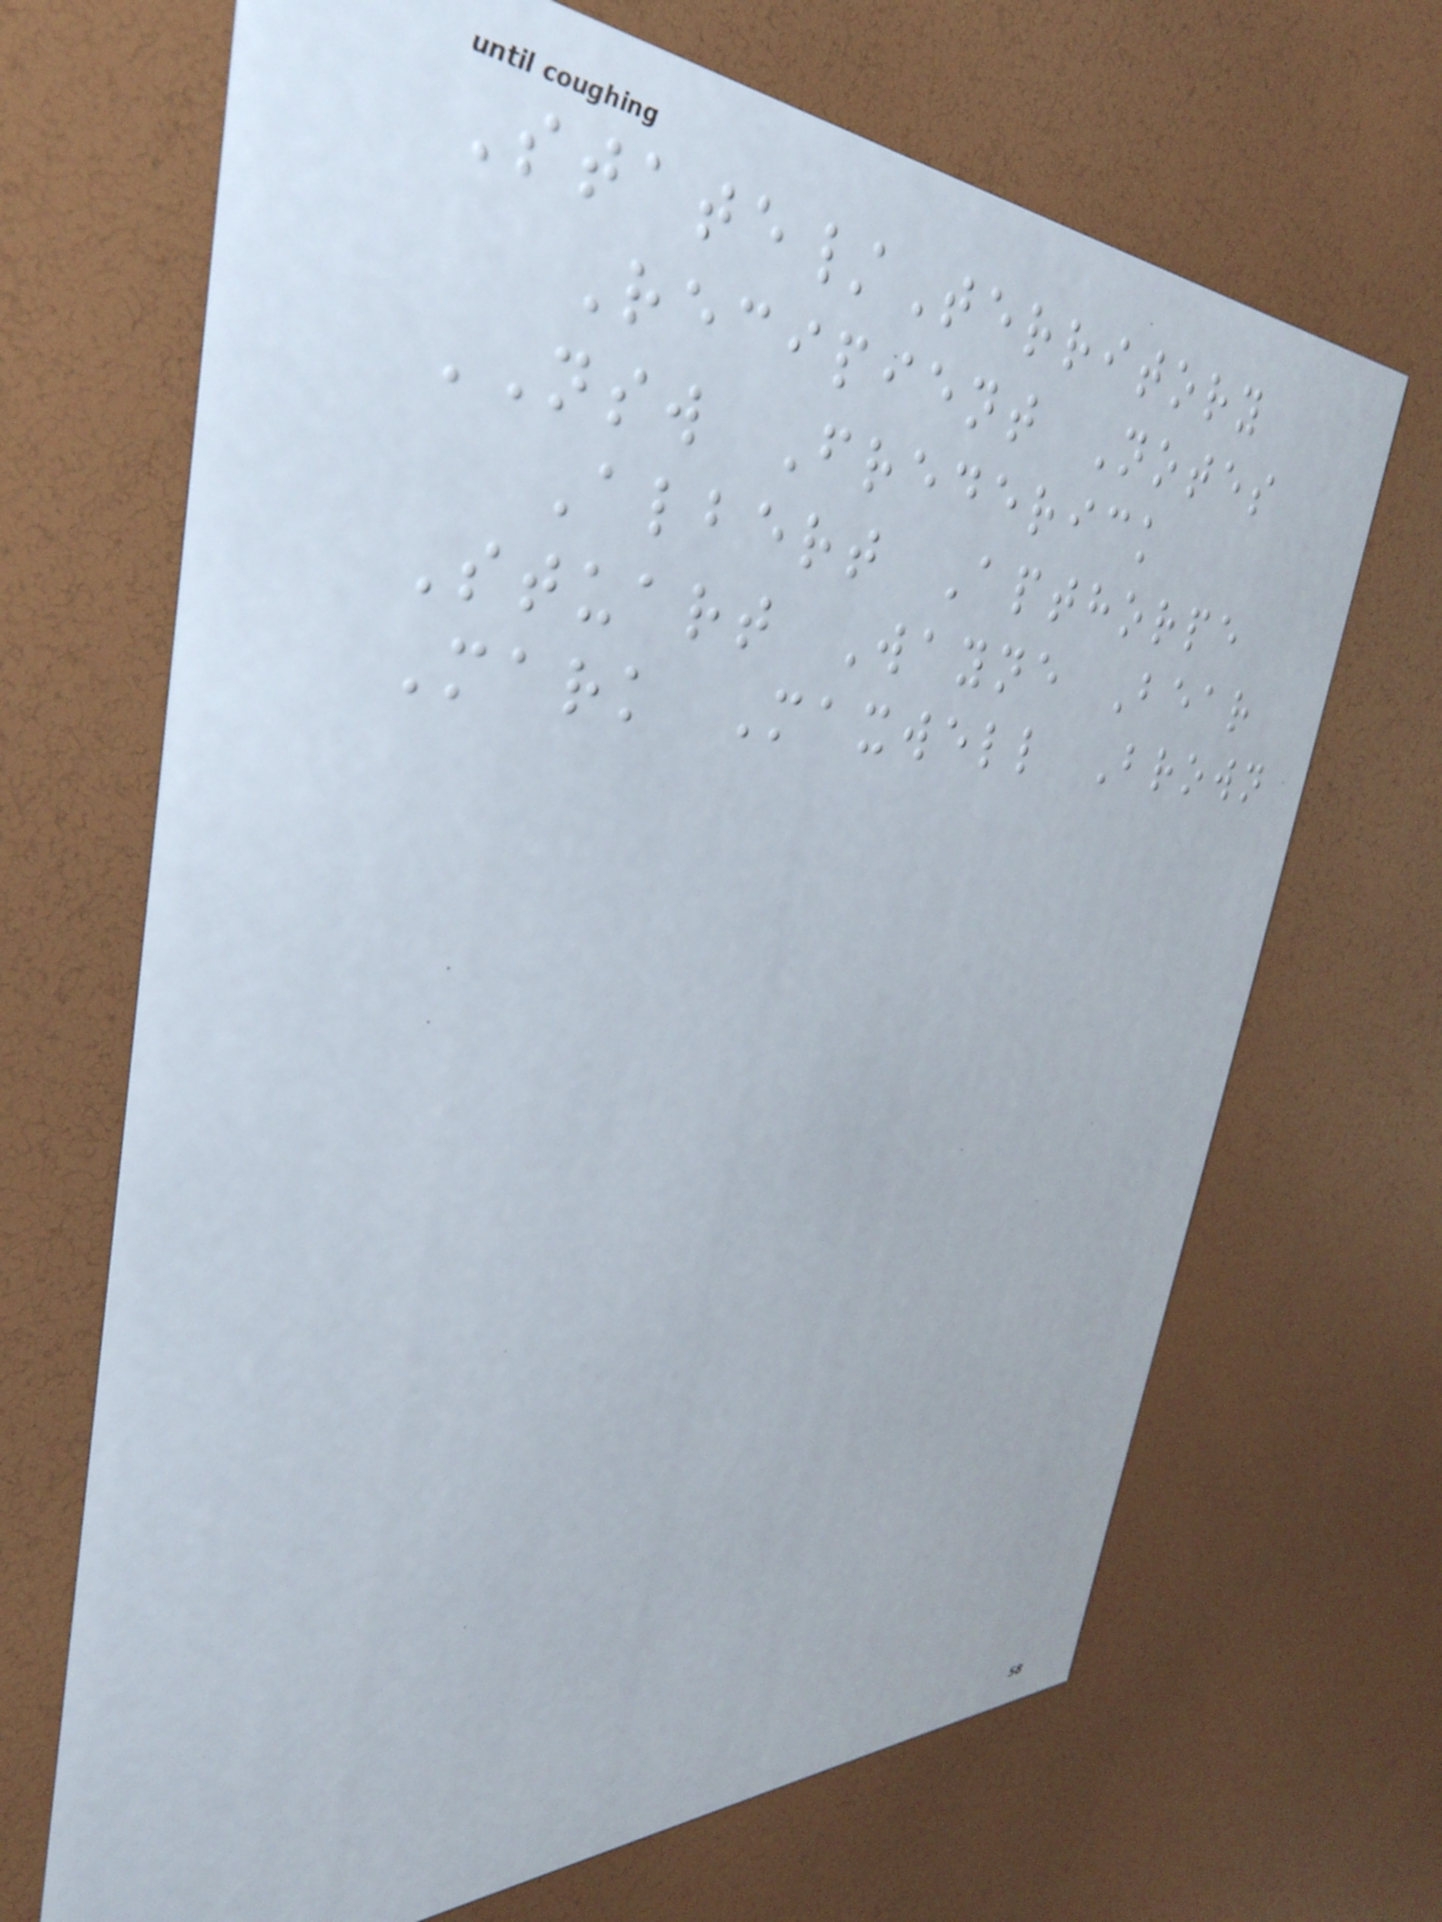State/Territory
Recipient Notes
NSW Frederick
Albert Apthorpe
Stuart Wayne Bear
Mark Maxwell Brown
